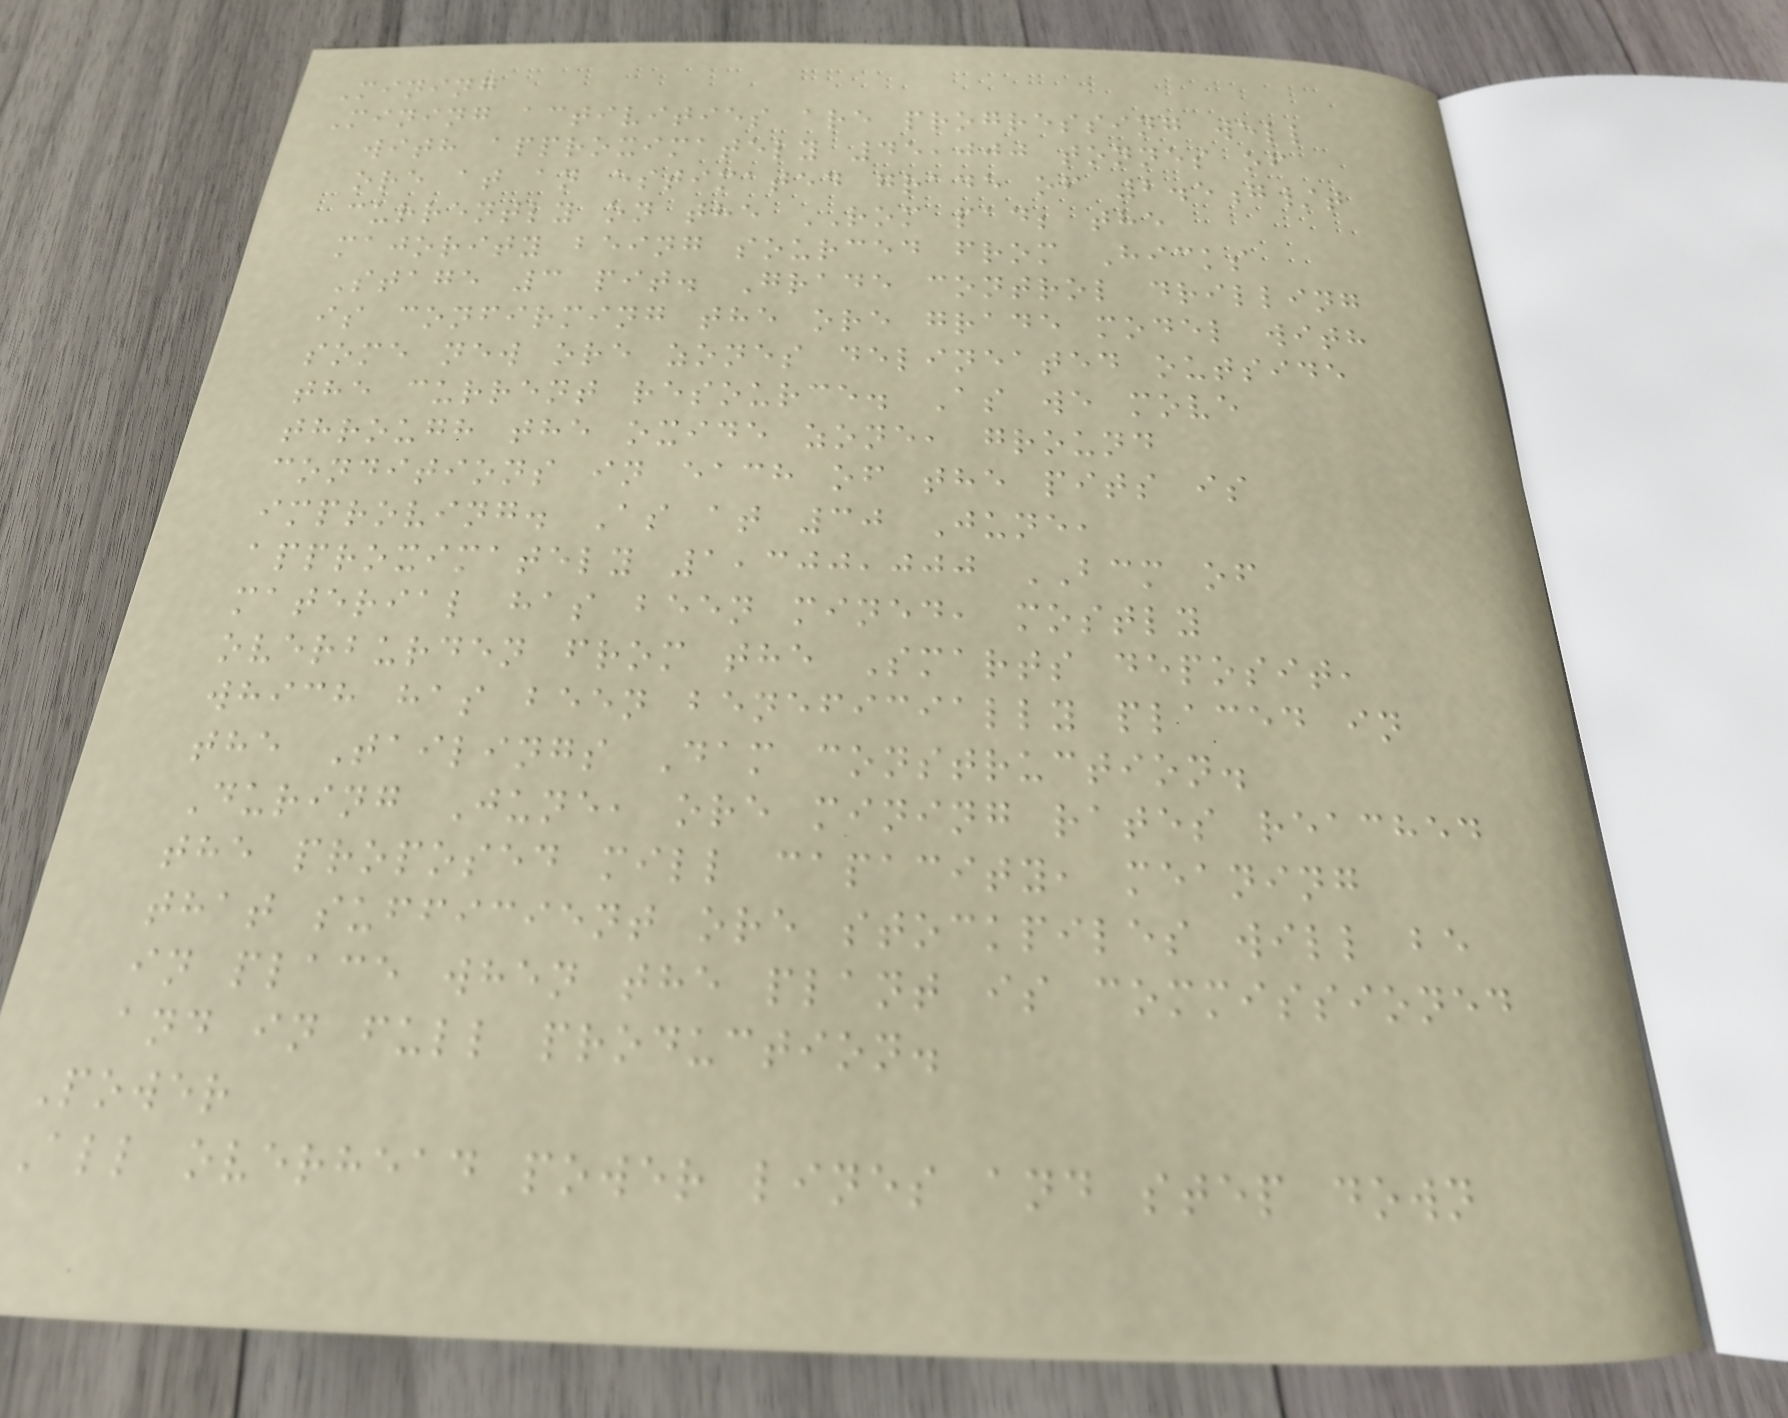Mining
Mining activities are progressing well
with approximately 45,000 tonnes of
ore at an estimated grade of 2.5g/t
currently on the ROM pad; the
majority being sourced from Hicks
Stage 3 pit. Grade control drilling
is confirming the ore grade model with
some new ore zones delineated outside
the current resource. As we move
through the oxide zone, ground
conditions in each of the pits is
improving. As at 30 June,
approximately 1,300,000 BCM of
material has been mined, mostly
overburden from the Smarts deposit,
which has been beneficially placed in
the Tailings Dam construction.
During June, ore mining rates reached
the proposed mill capacity, meaning
that sufficient ore stockpiles will be
in place when the plant is commissioned
and in full production.
Power
All overhead power lines and step down
